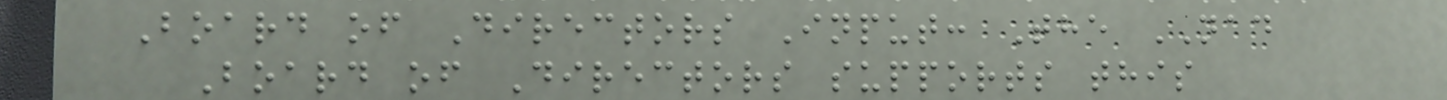Board of Directors Input: The NAD
Board of Directors supports this
